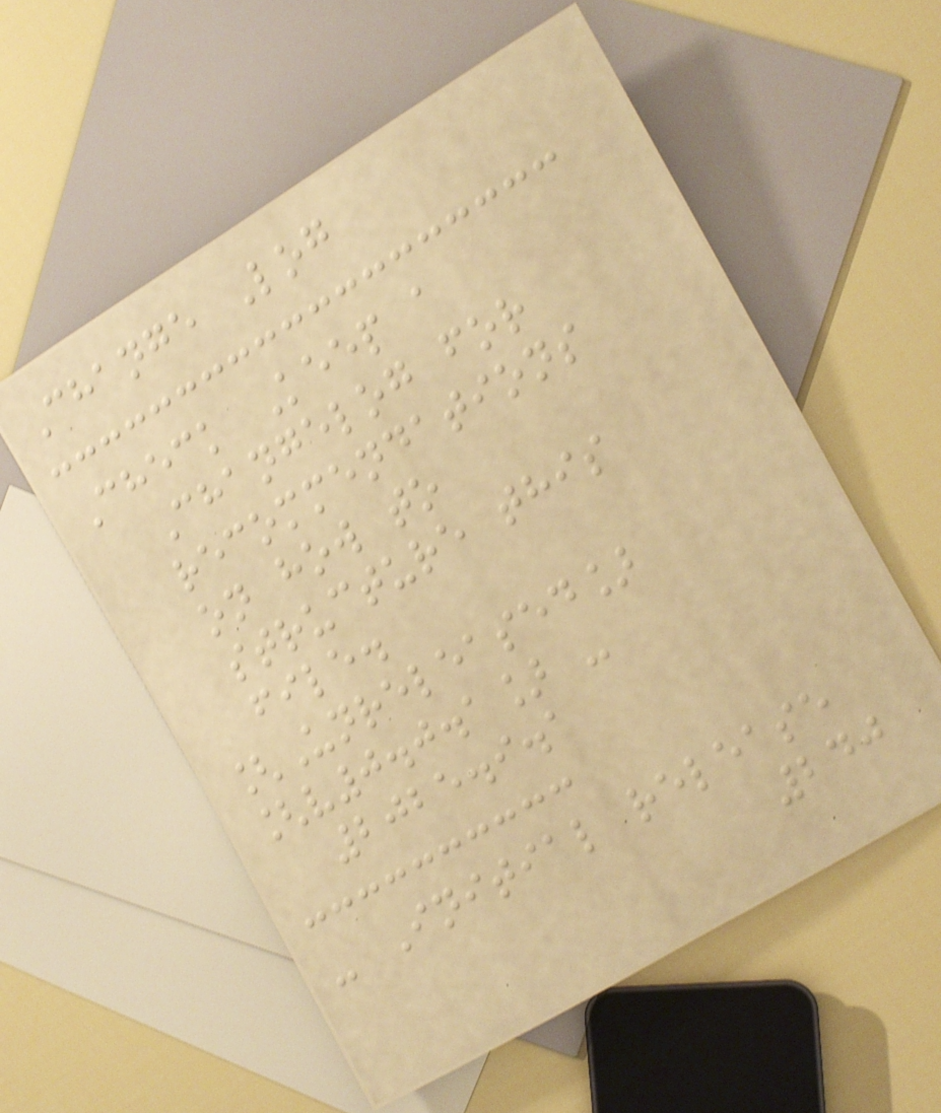Change Log
Check Keep a
Changelog for
recommendations
on how to
structure this
file.
[Unreleased]
[v0.0.1] -
2025.9.1
- Initial release
240
